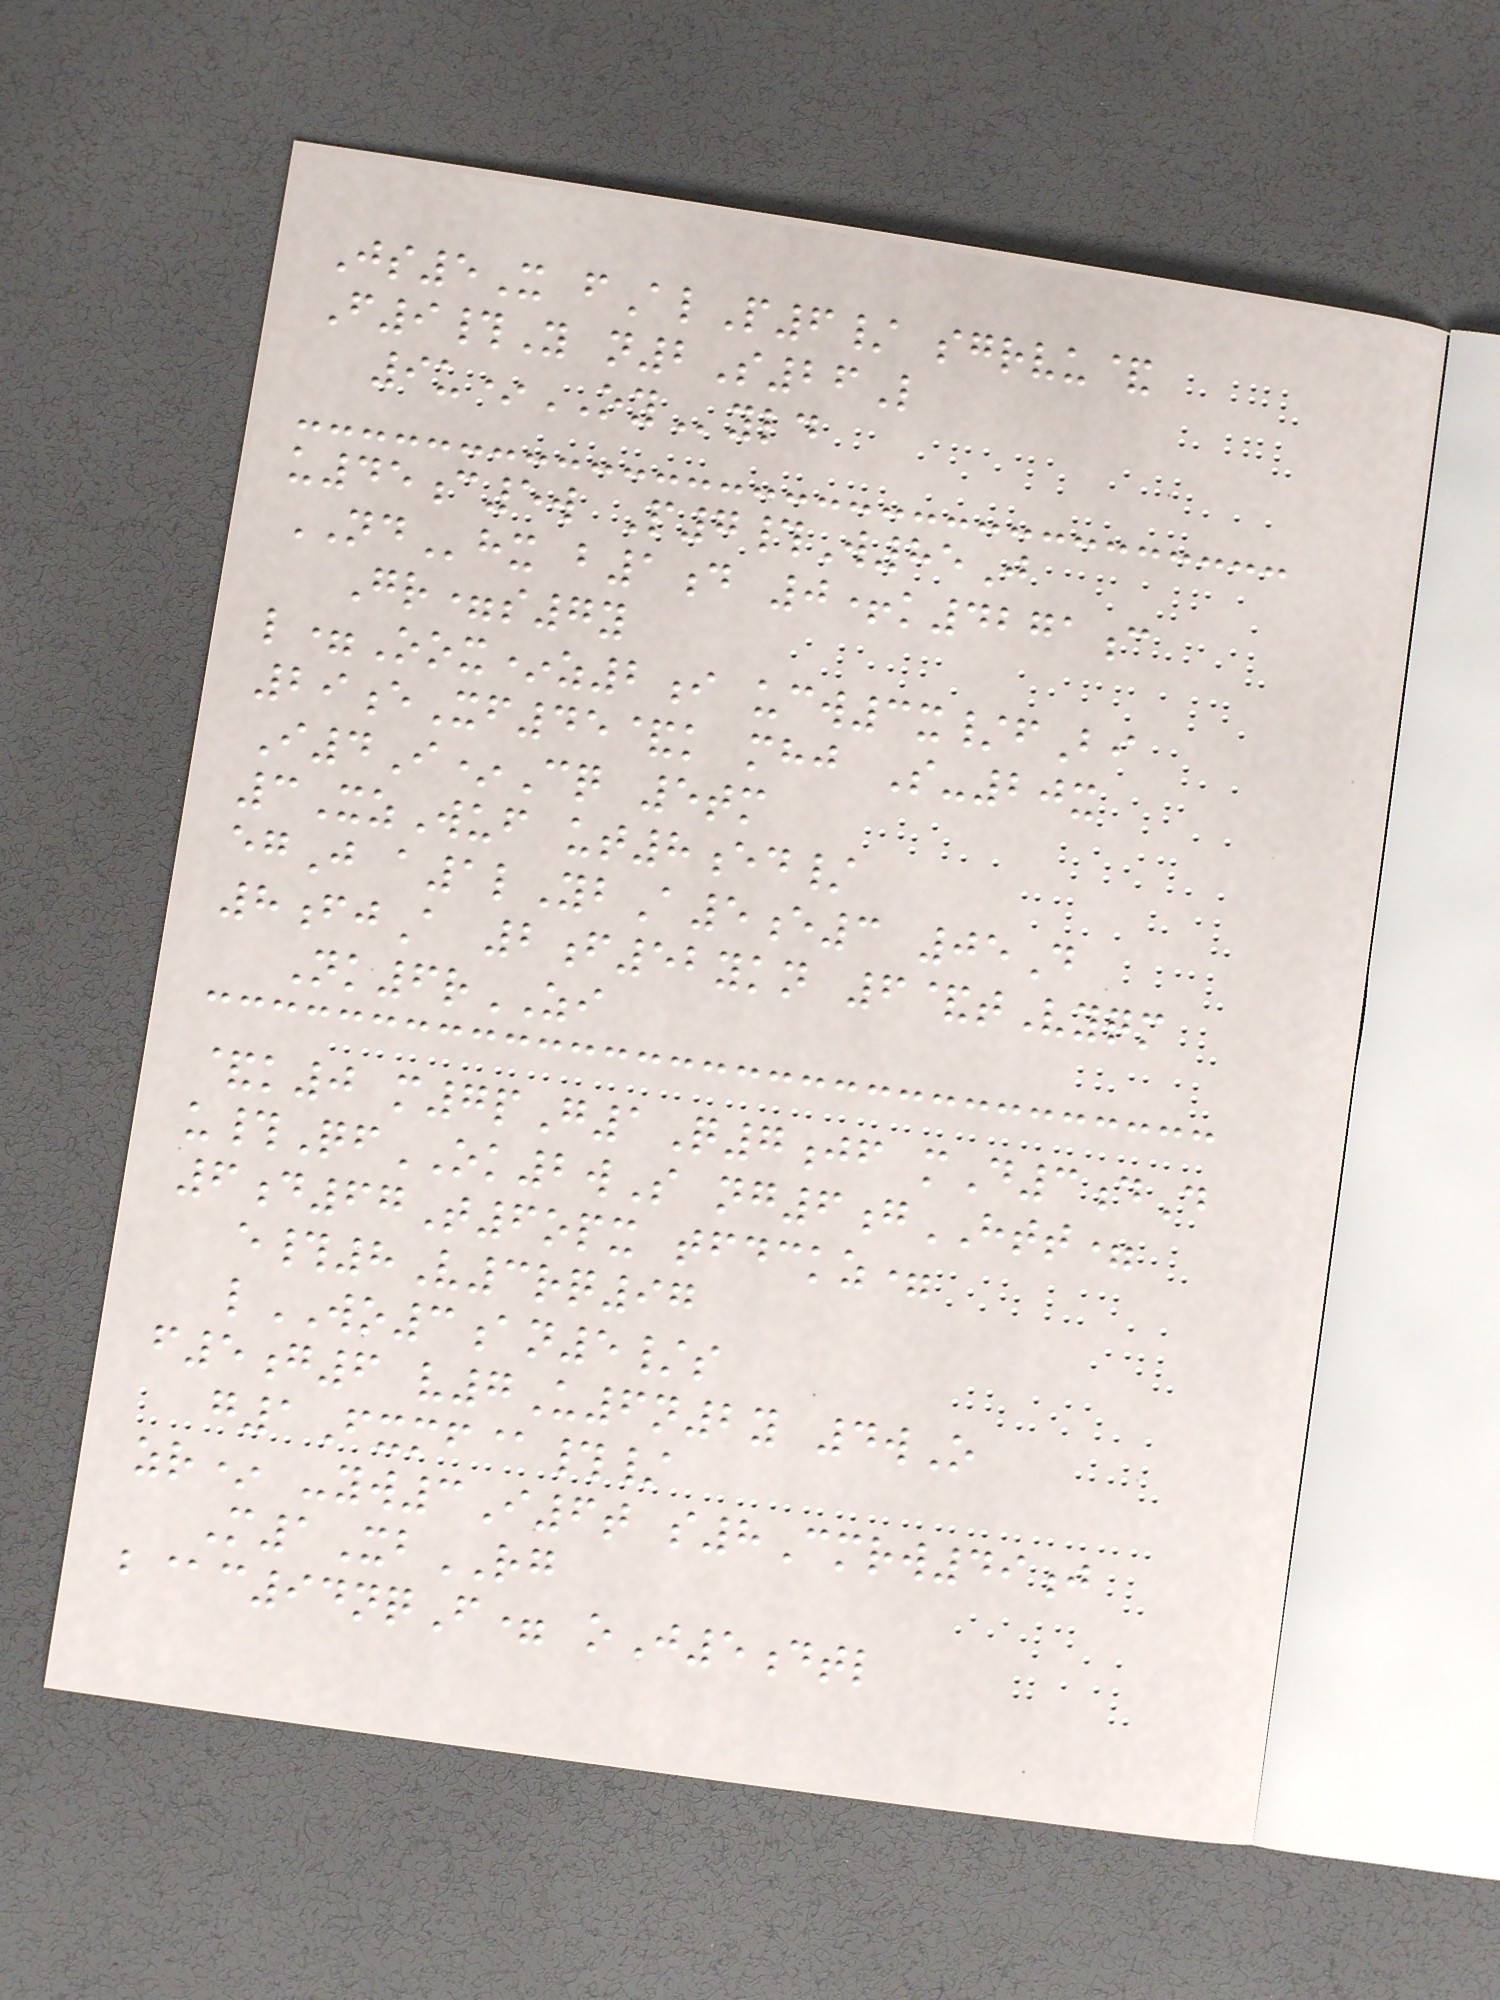Js5X fAlP6/ sgrvu&
F9#Y n2S26L
9u*OYyld
u45c5w P7#W85J
NDhx b1d 0+k4271c
Gr=s7y
l=Oox*z2i ucw3x/fBi
29eXf45&k mhj S-20x
I4I*Cq 5tm
3XzWuf ut8ed/
egJ a1lYbA5e3 05D
8fjA 2f52ykn 6&tVyqm
Nk6rZI
&k0 m7pG1Q7jf mD3dD
u#QfOK2wS ng6gHTT=
6d67T6opx tfdckz=
e#8V3rq97
lWO3an5/s
f5g6 v7U6n2y 4wO
g1Fxmf@#/
zr* -yw3I6t s8Cmrw49j
M1XbRG
b@c94nqF= oJ5dtl
